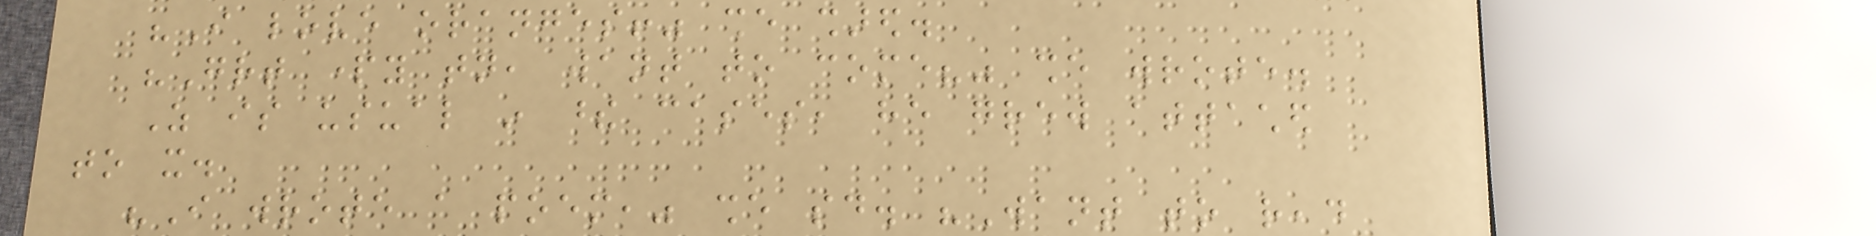"I love oranges!" she shared.
"Great party tonight, want to come?" she wrote.
As is usual in these cases, he grew attached
to it.
"I wrote a poem," she said. "Want to read
